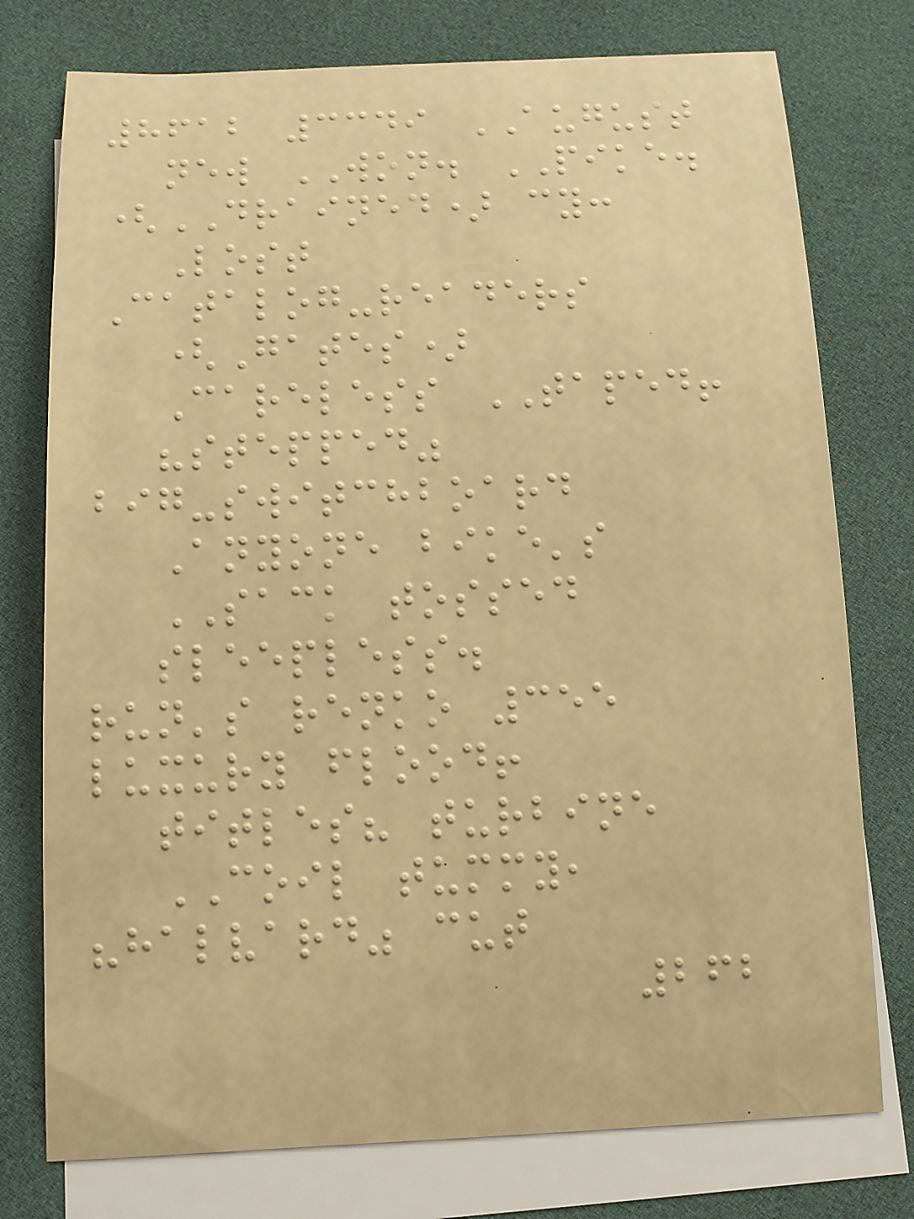8612 3349 AUGUST
new WON. PIKE.
(DRAINED) cy:
Lost
Catalog-readers
(Gates)
Careless TAPED!
"stepped"
big-switchboard
Anyone bike's
SACK tossed
sleepless.
run's renko 355
luxury flood!
titles? turbine
COIL tummy,
"halvard" cut
262
